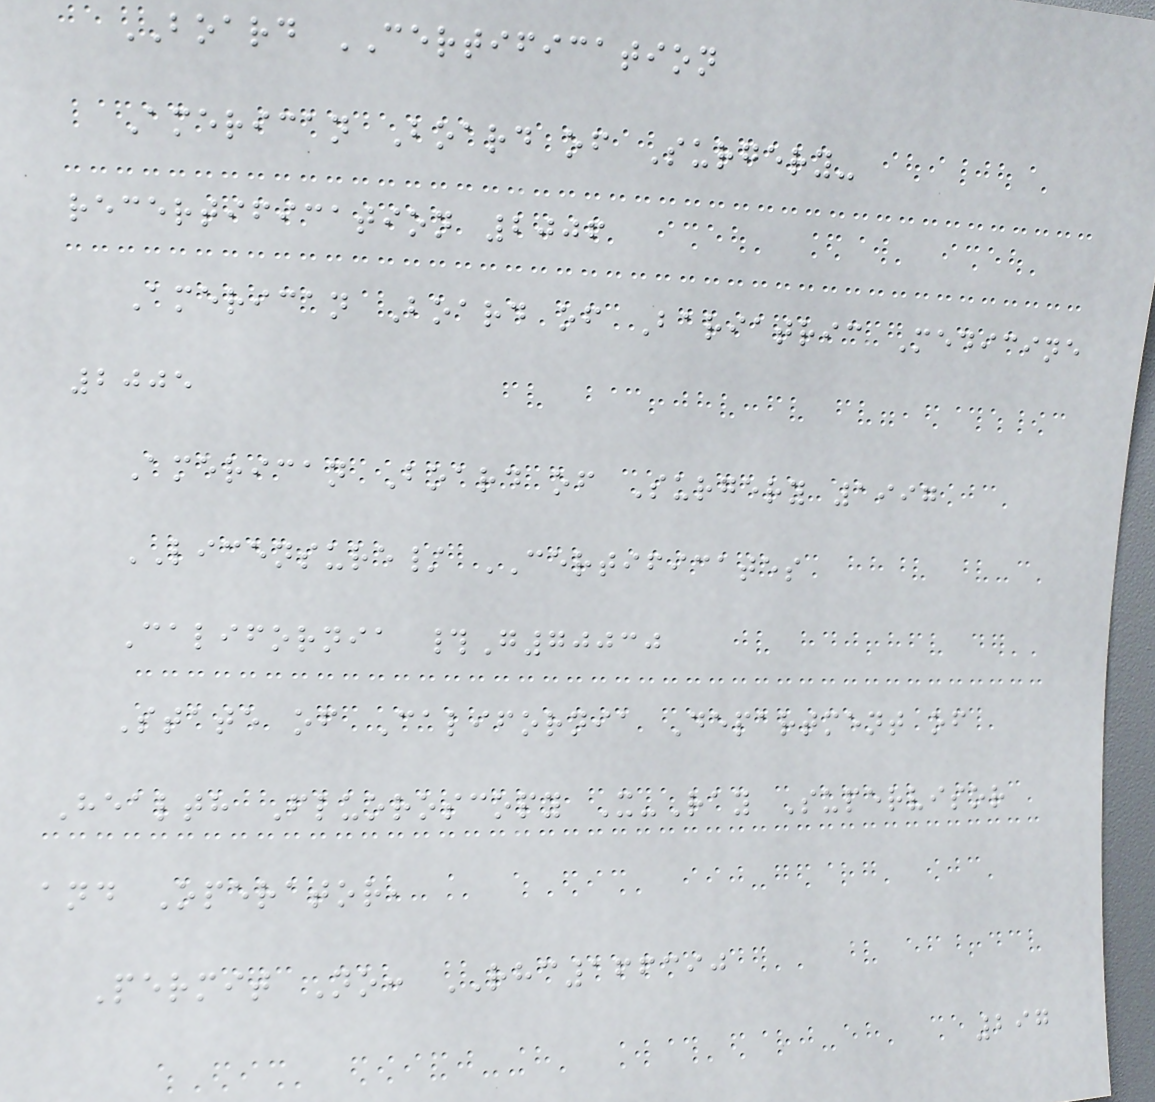BOARD CERTIFICATION
American Board of Surgery-
recertification 2006
American Board of Bariatric Medicine
2005
American Board of Surgery 1997
LICENSURE/ CERTIFICATES
California #G70030
State of California Department of
Health Fluoroscopy X-Ray Supervisor
and Operator,
Permit No: RHC166390
297
